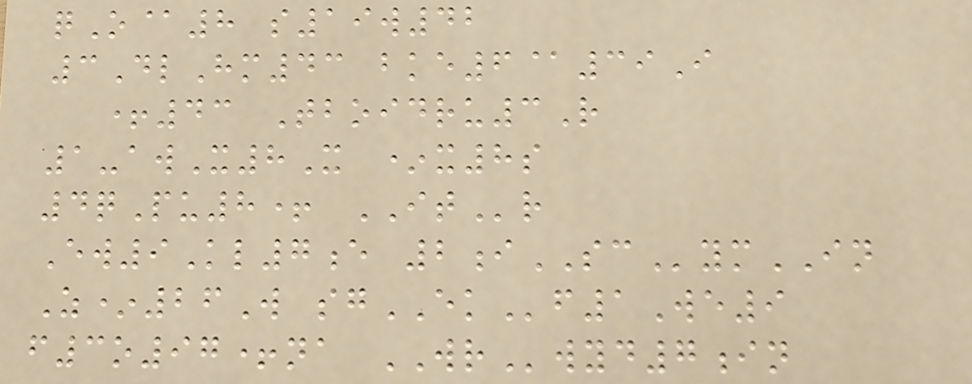qO@8 s19w42
3DlHm43 bke6@39I
+43 Tboidru3R
1-awX8X *x8s
4qPu8+ ITr
Ew9Kl7e 2iSCymIN
Z*26W sgEKf1We9
f3o97+na WRwyd7in
